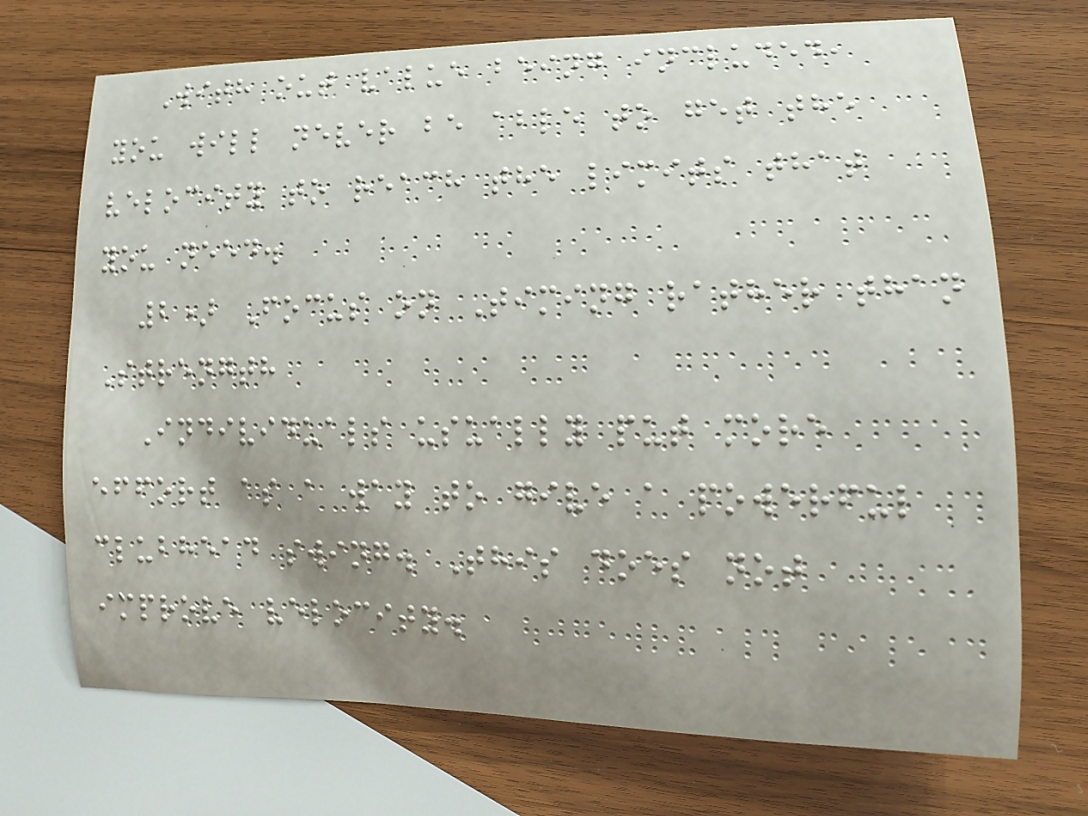With out value being included,
you will never be able to get the
velocity to reach the limits that
you need.
2) Focus on Timing rather than
Strength
Individuals usually put more
effort as a way to give a powerful
clubhead swing. This does not
improve velocity.
